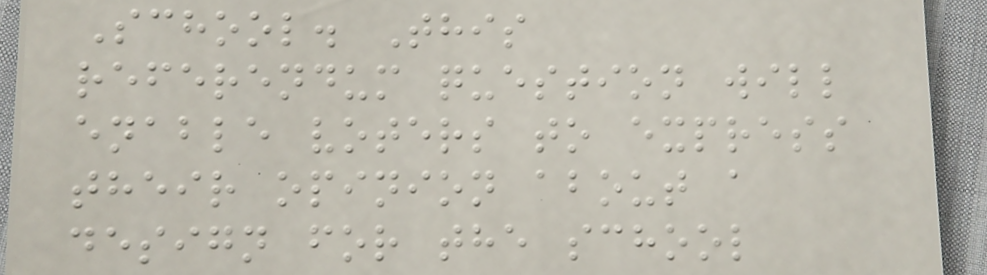School. This
referendum question will
enable voters to express
their opinion about a
design for the school
